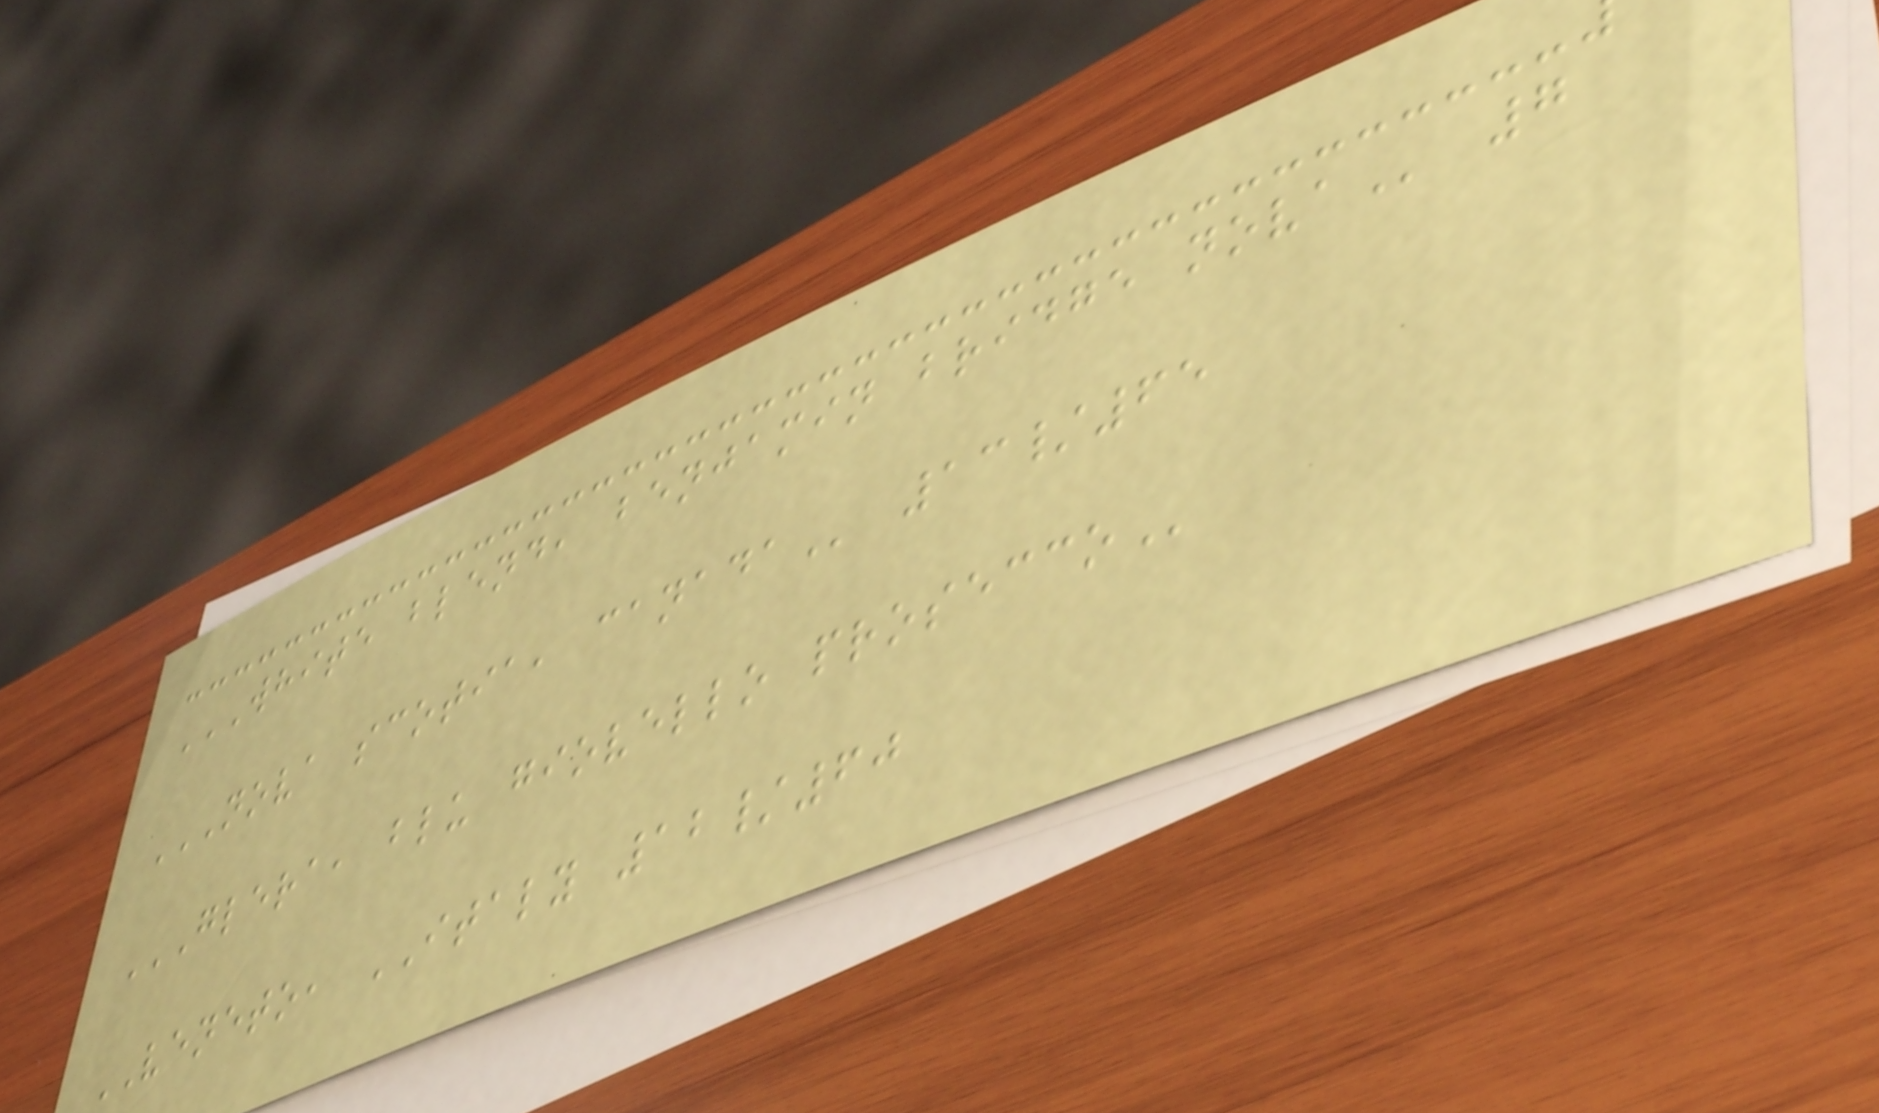WHITE BLEND, BENJAMIN BRIDGE NOVA 7
NOVA SCOTIA, CANADA 13/65
GLERA, BLU GIOVELLO PROSECCO
VENETO, ITALY 12/60
